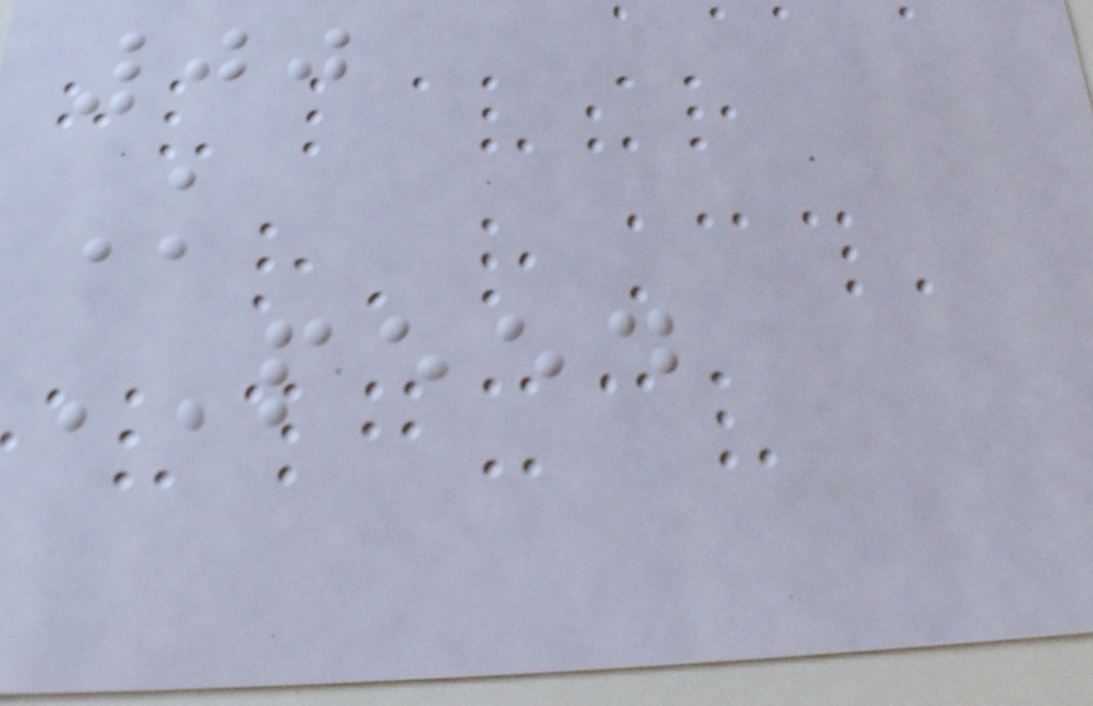00
K
PEED
